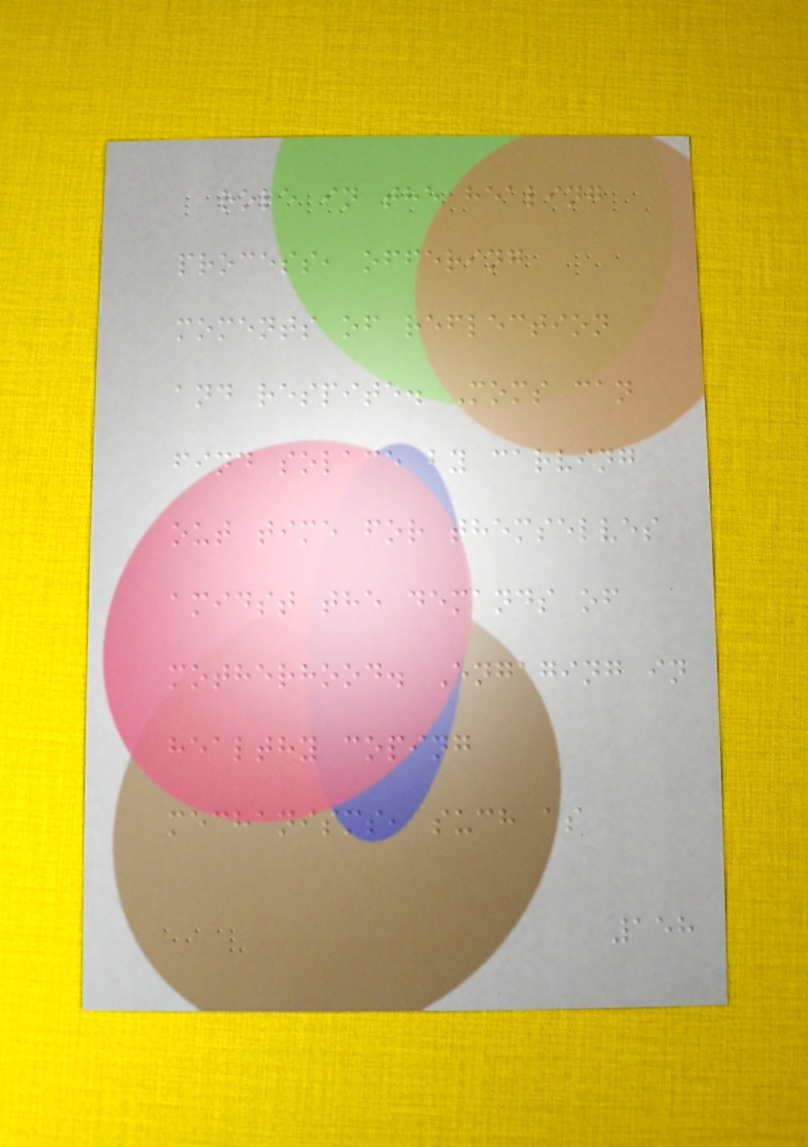role in the healing
process, offering
moments of reflection
and respite. Moms can
find solace by carving
out time for themselves
amidst the demands of
motherhood. Engaging in
healthy coping
mechanisms, such as
158
